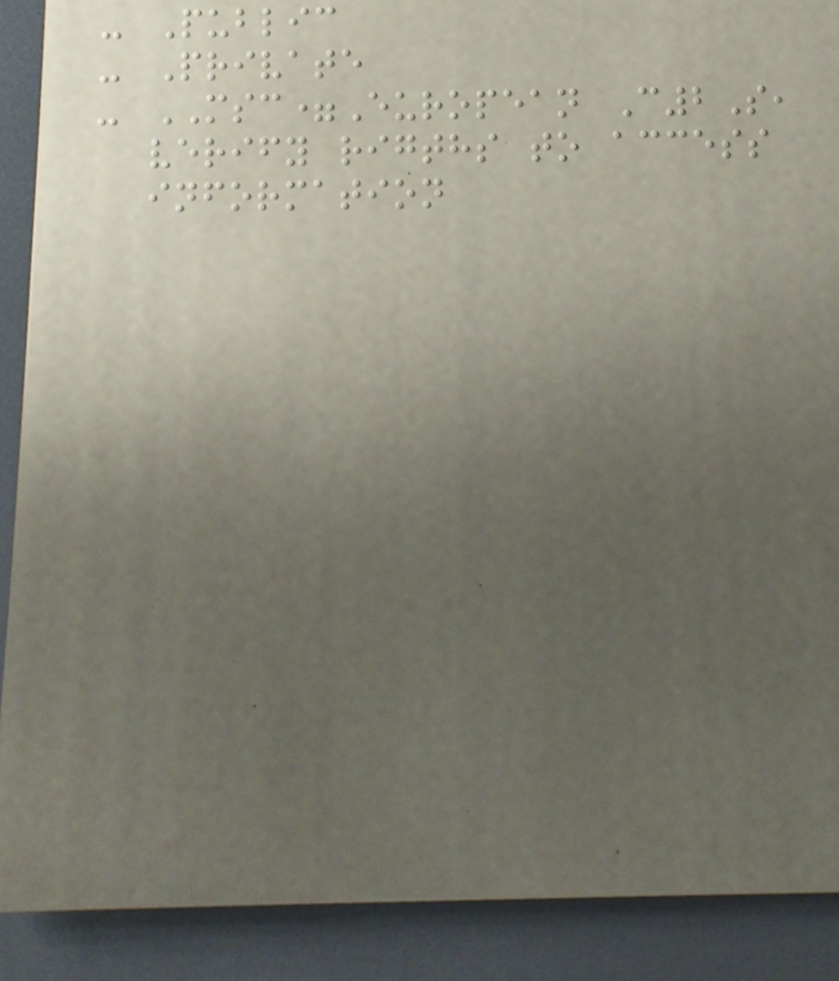- Public
- Private
- MSC=European C2S,
verify rigths to access
information
